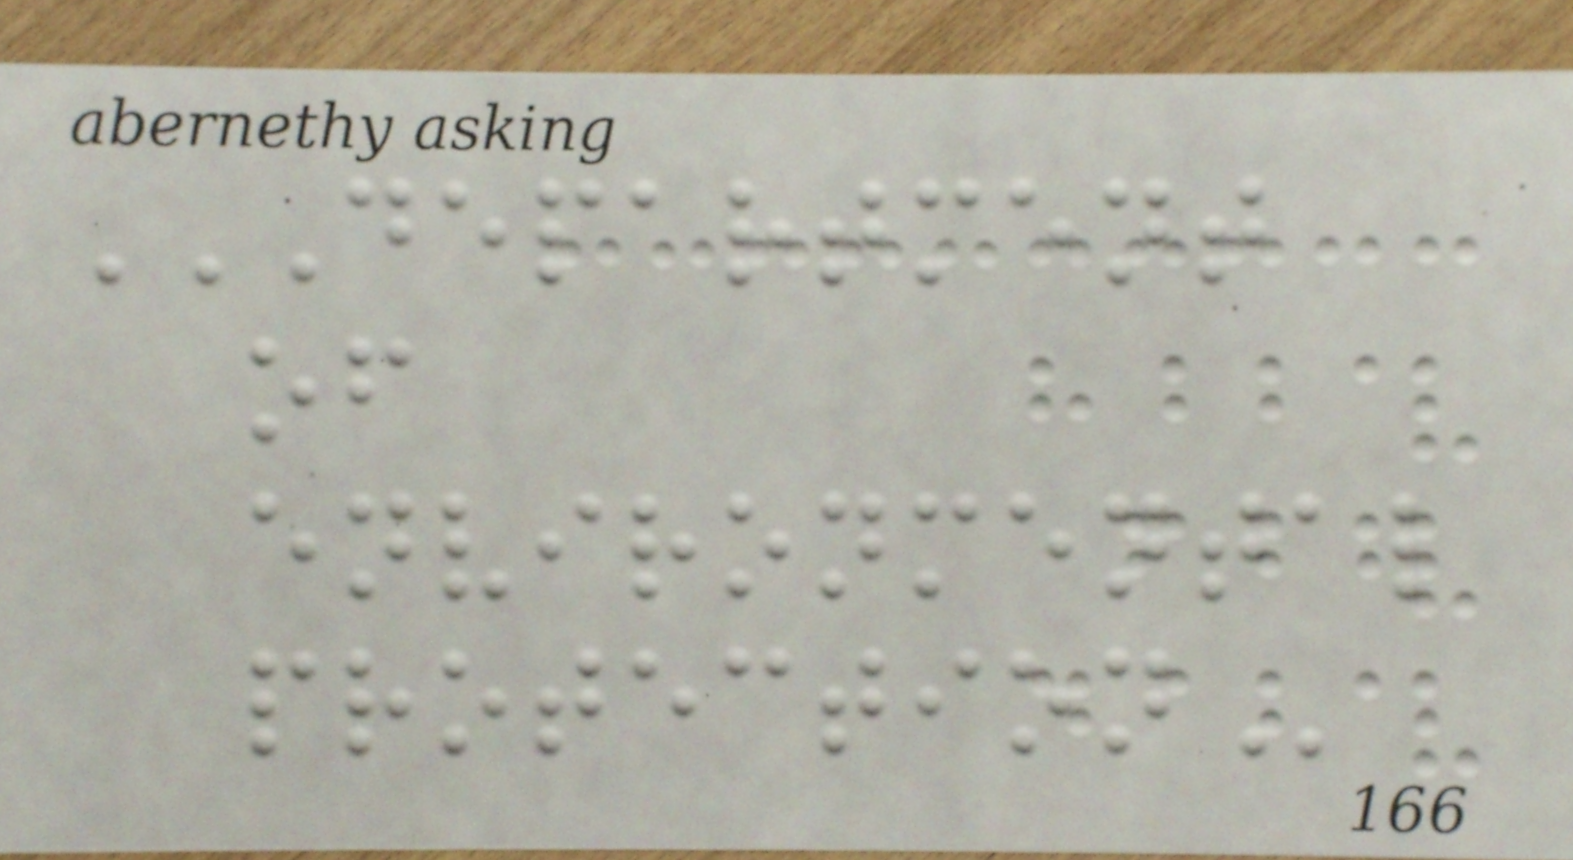DEPARTMENT
OF
ENVIRONMENTAL
PROTECTION
